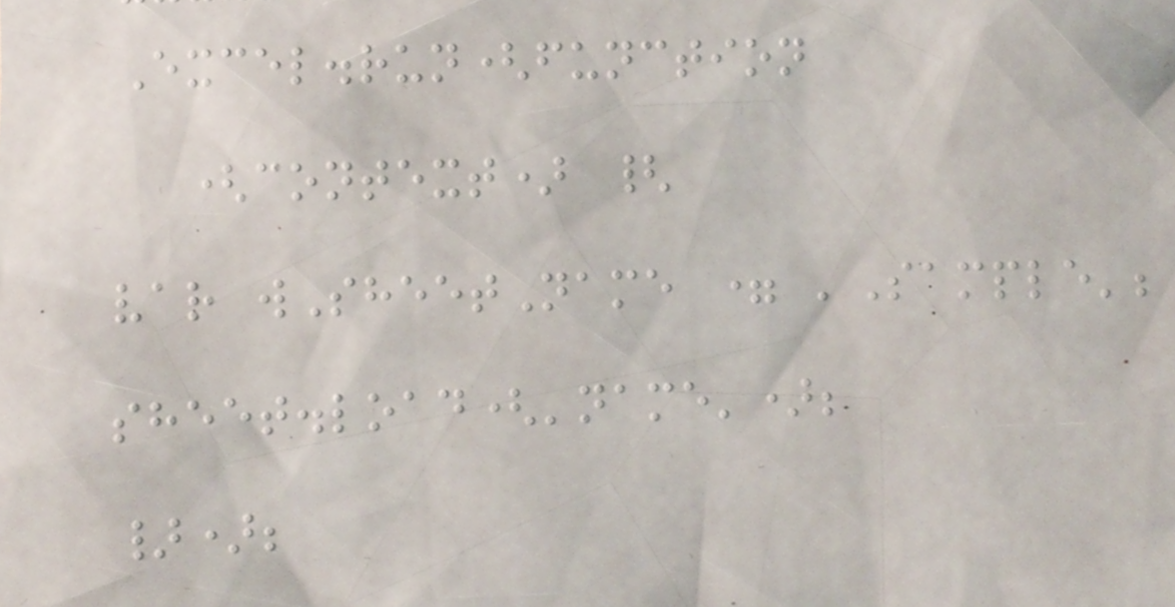Excel.run(function
(context) {
var wSheetName = 'Sample';
sheet.load('name');
});
